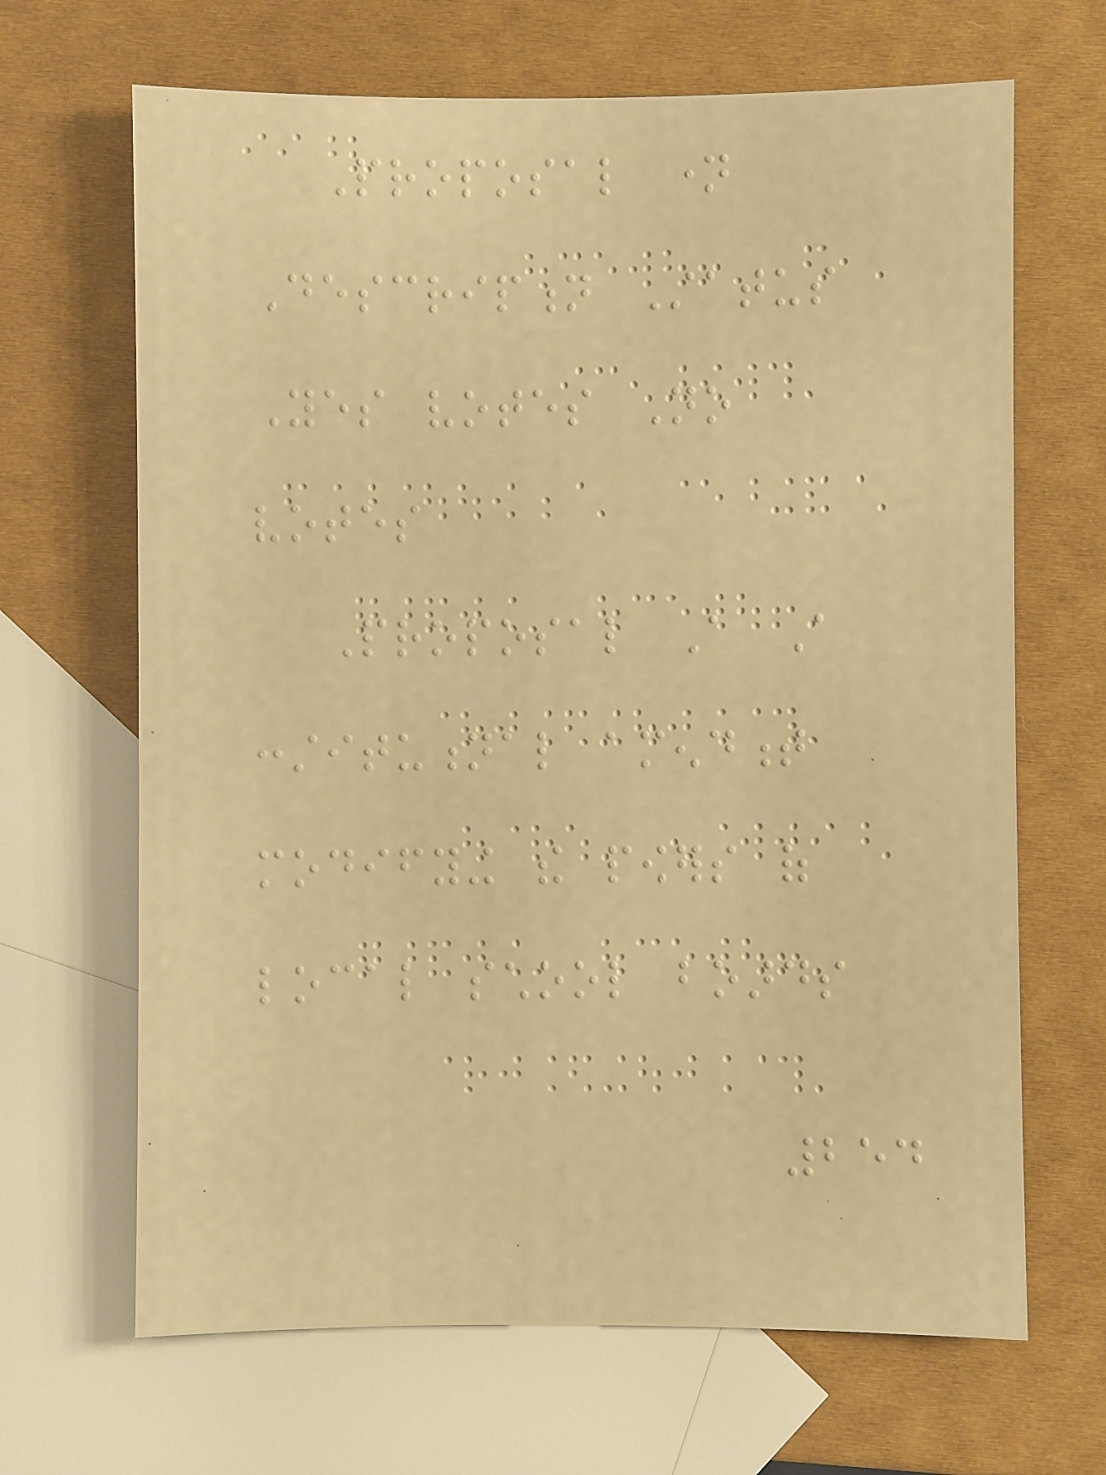Proposal name
Description Status
Yes votes No
votes
Proposal A A
constitutional amendment
modifying the powers of
local school boards
254
